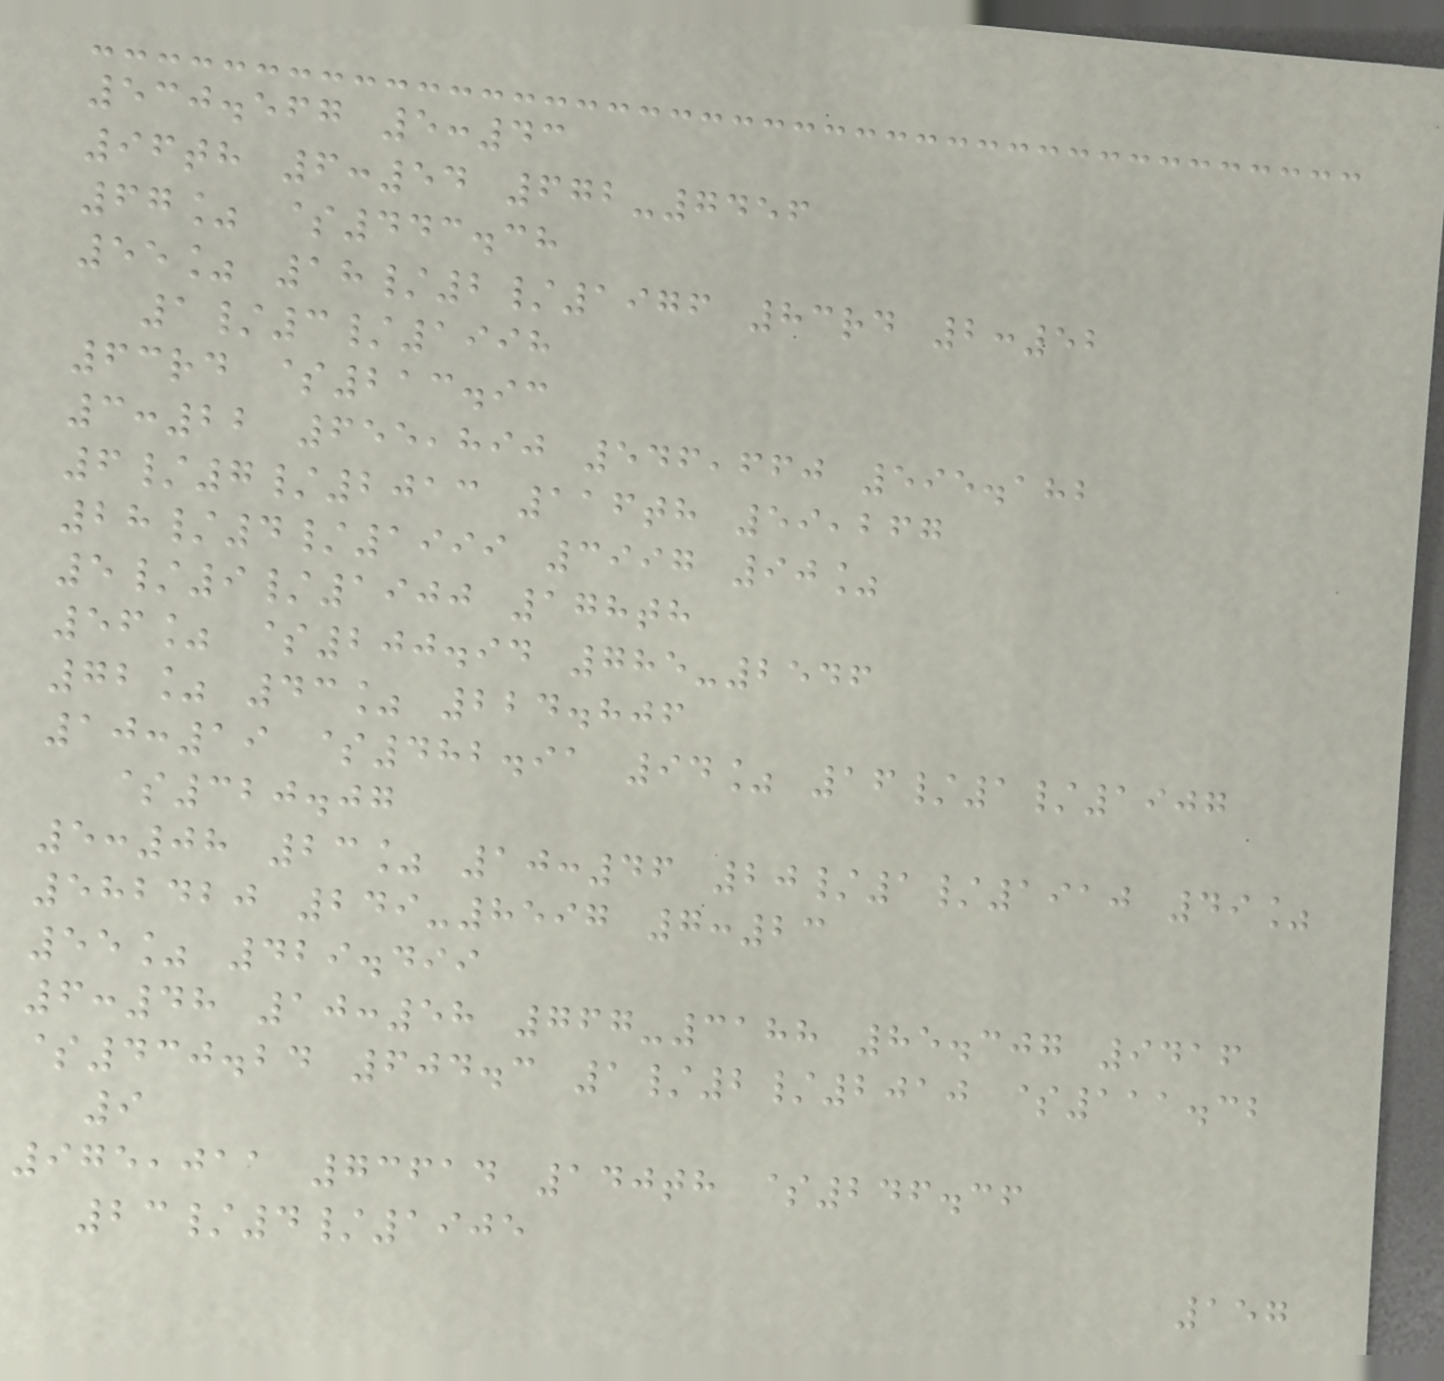530.567 5:43
96th 6:54 672-7456
67% $443.38
55% 18/2/1976 83rd 2:52
1/3/1998
63rd $213.93
3:22 655,890 546,660 595.182
6/7/2013 116th 59,267
28/4/1999 3997 90%
5/9/1900 178th
56% $200.94 785-2546
72% 43% 224.806
10:19 $482.91 94% 16/1/1907
$320.07
5:08 23% 10:46 20/1/1910 49%
582420 249-8597 7:23
55% 429.499
6:48 10:58 767-3188 85.307 9416
$430.24 604.3 1/2/2010 $111.32
9
975,011 73614 140th $246.36
23/4/1905
157
